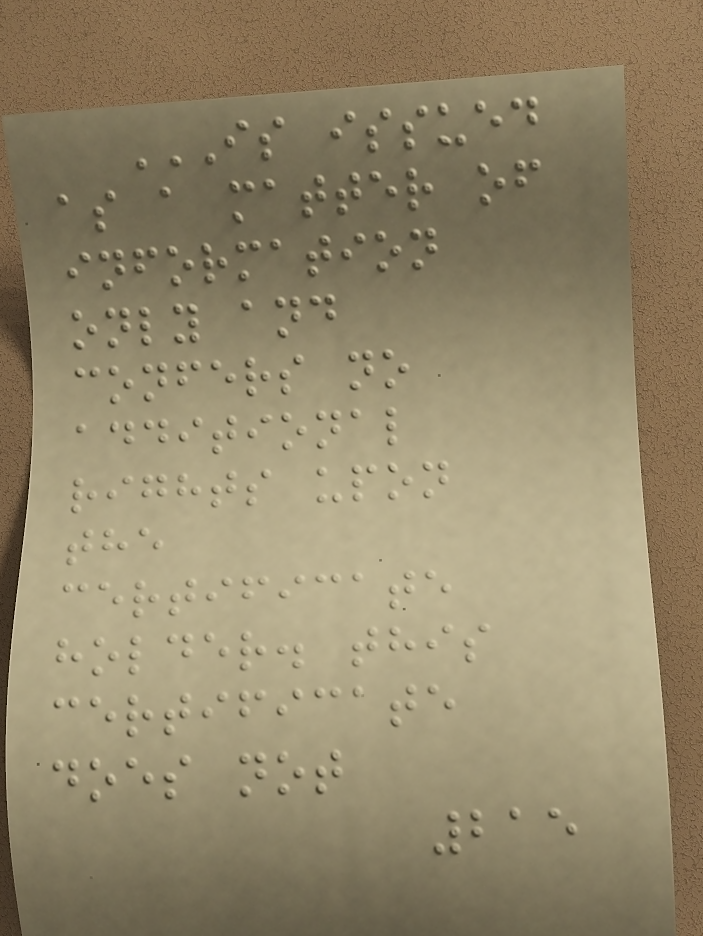IS ISSUED
AS A MATTER OF
INFORMATION
ONLY AND
CONFERS NO
ADDITIONAL
RIGHTS UPON
THE
CERTIFICATE
HOLDER. THIS
CERTIFICATE
DOES NOT
215
